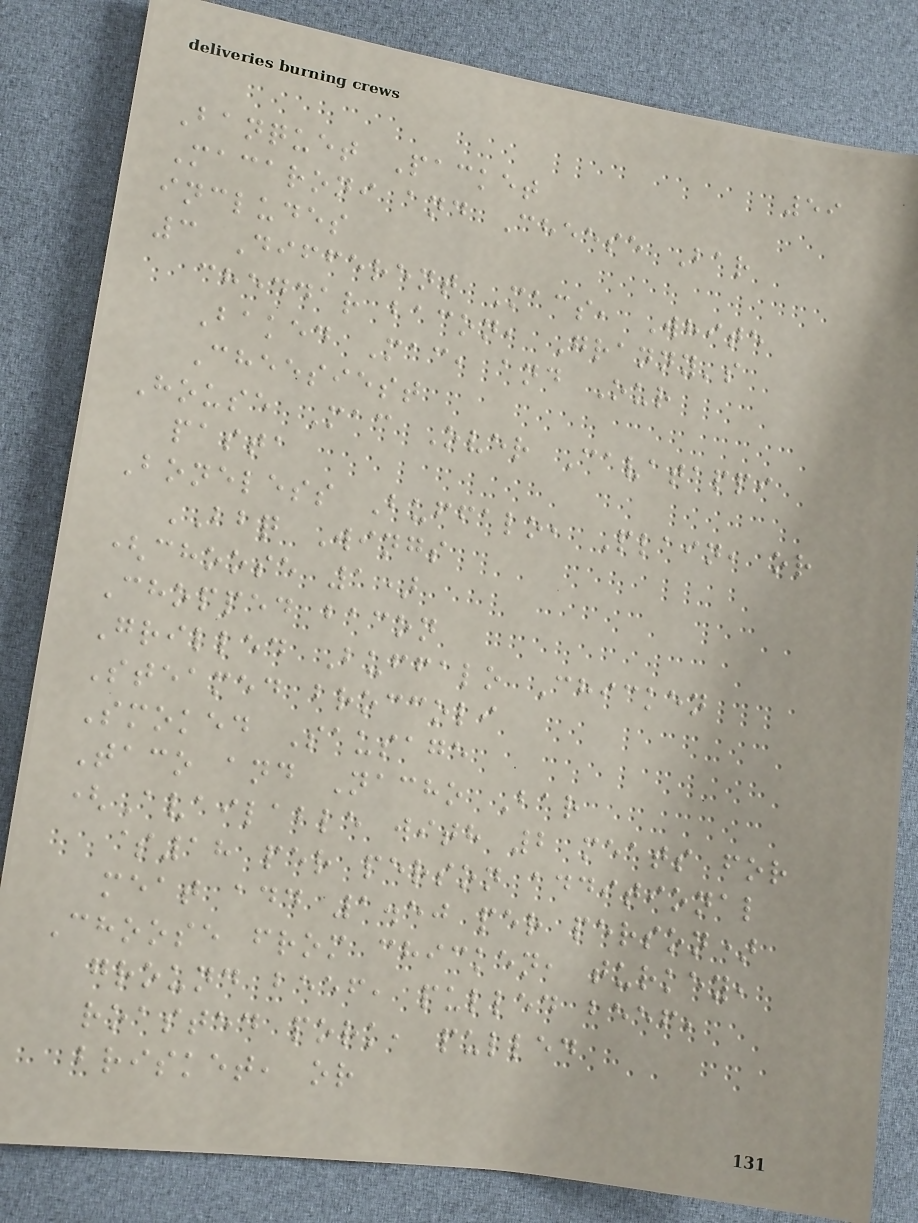59
Banquet Packet
Macaroni and Cheese Bar
includes
3 Different Macs, White
cheddar bacon, Granny's
Baked Mac, and Our
Cheesiest
House Mac Over Cavatappi
pasta
Boneless Buffalo, Plain, or
BBQ Wings
(choose 1)
Chopped bacon
Grilled Buffalo Chicken
Steamed broccoli
Smoked Sausage
Taco and Nacho Bar
(Available with 2 meats for
$18 per person additional
meat add 1.50 per person)
Choose from chicken, turkey,
ground beef, pulled beef,
roasted pork, pulled
brisket, or
